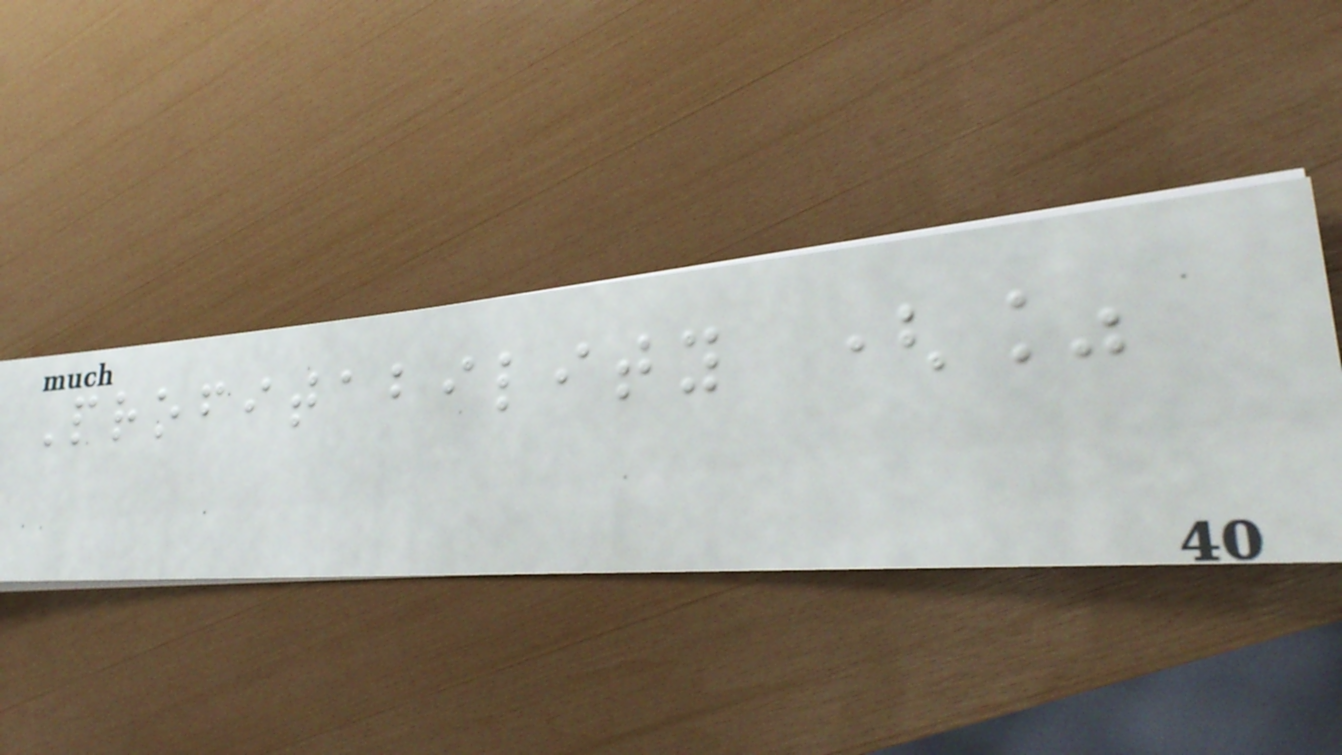Profitability (%
